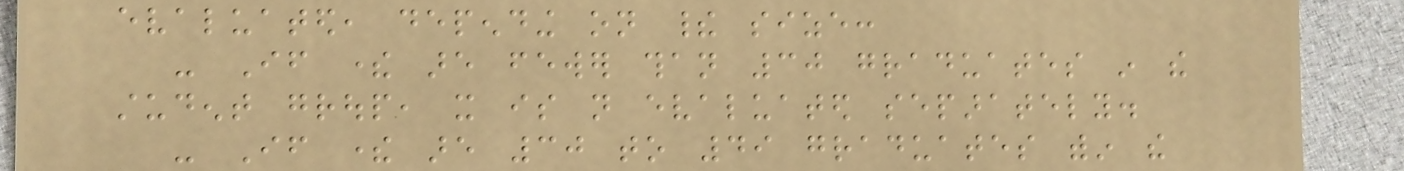evaluated, depending on their size:
- If there are fewer than 30 graduates in the
student group, it is not evaluated separately.
- If there are 30 to 49 graduates within the
